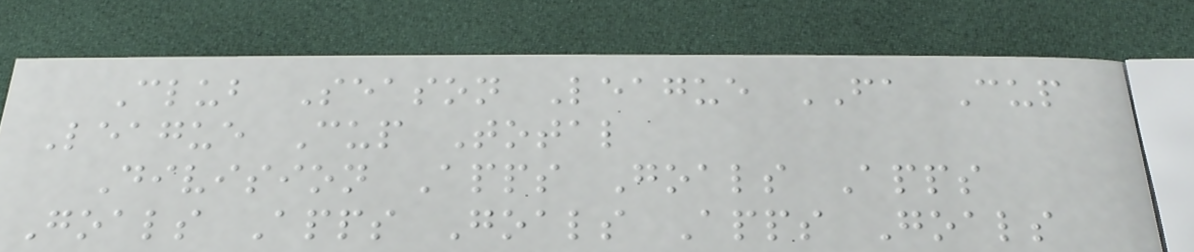Club Season League FA Cup
League Cup Total
Division Apps Goals Apps
Goals Apps Goals Apps Goals
